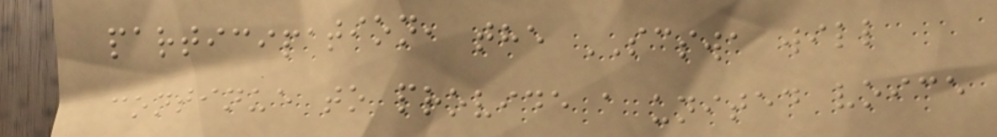participation, the SCSWA will
continue to provide a united voice
